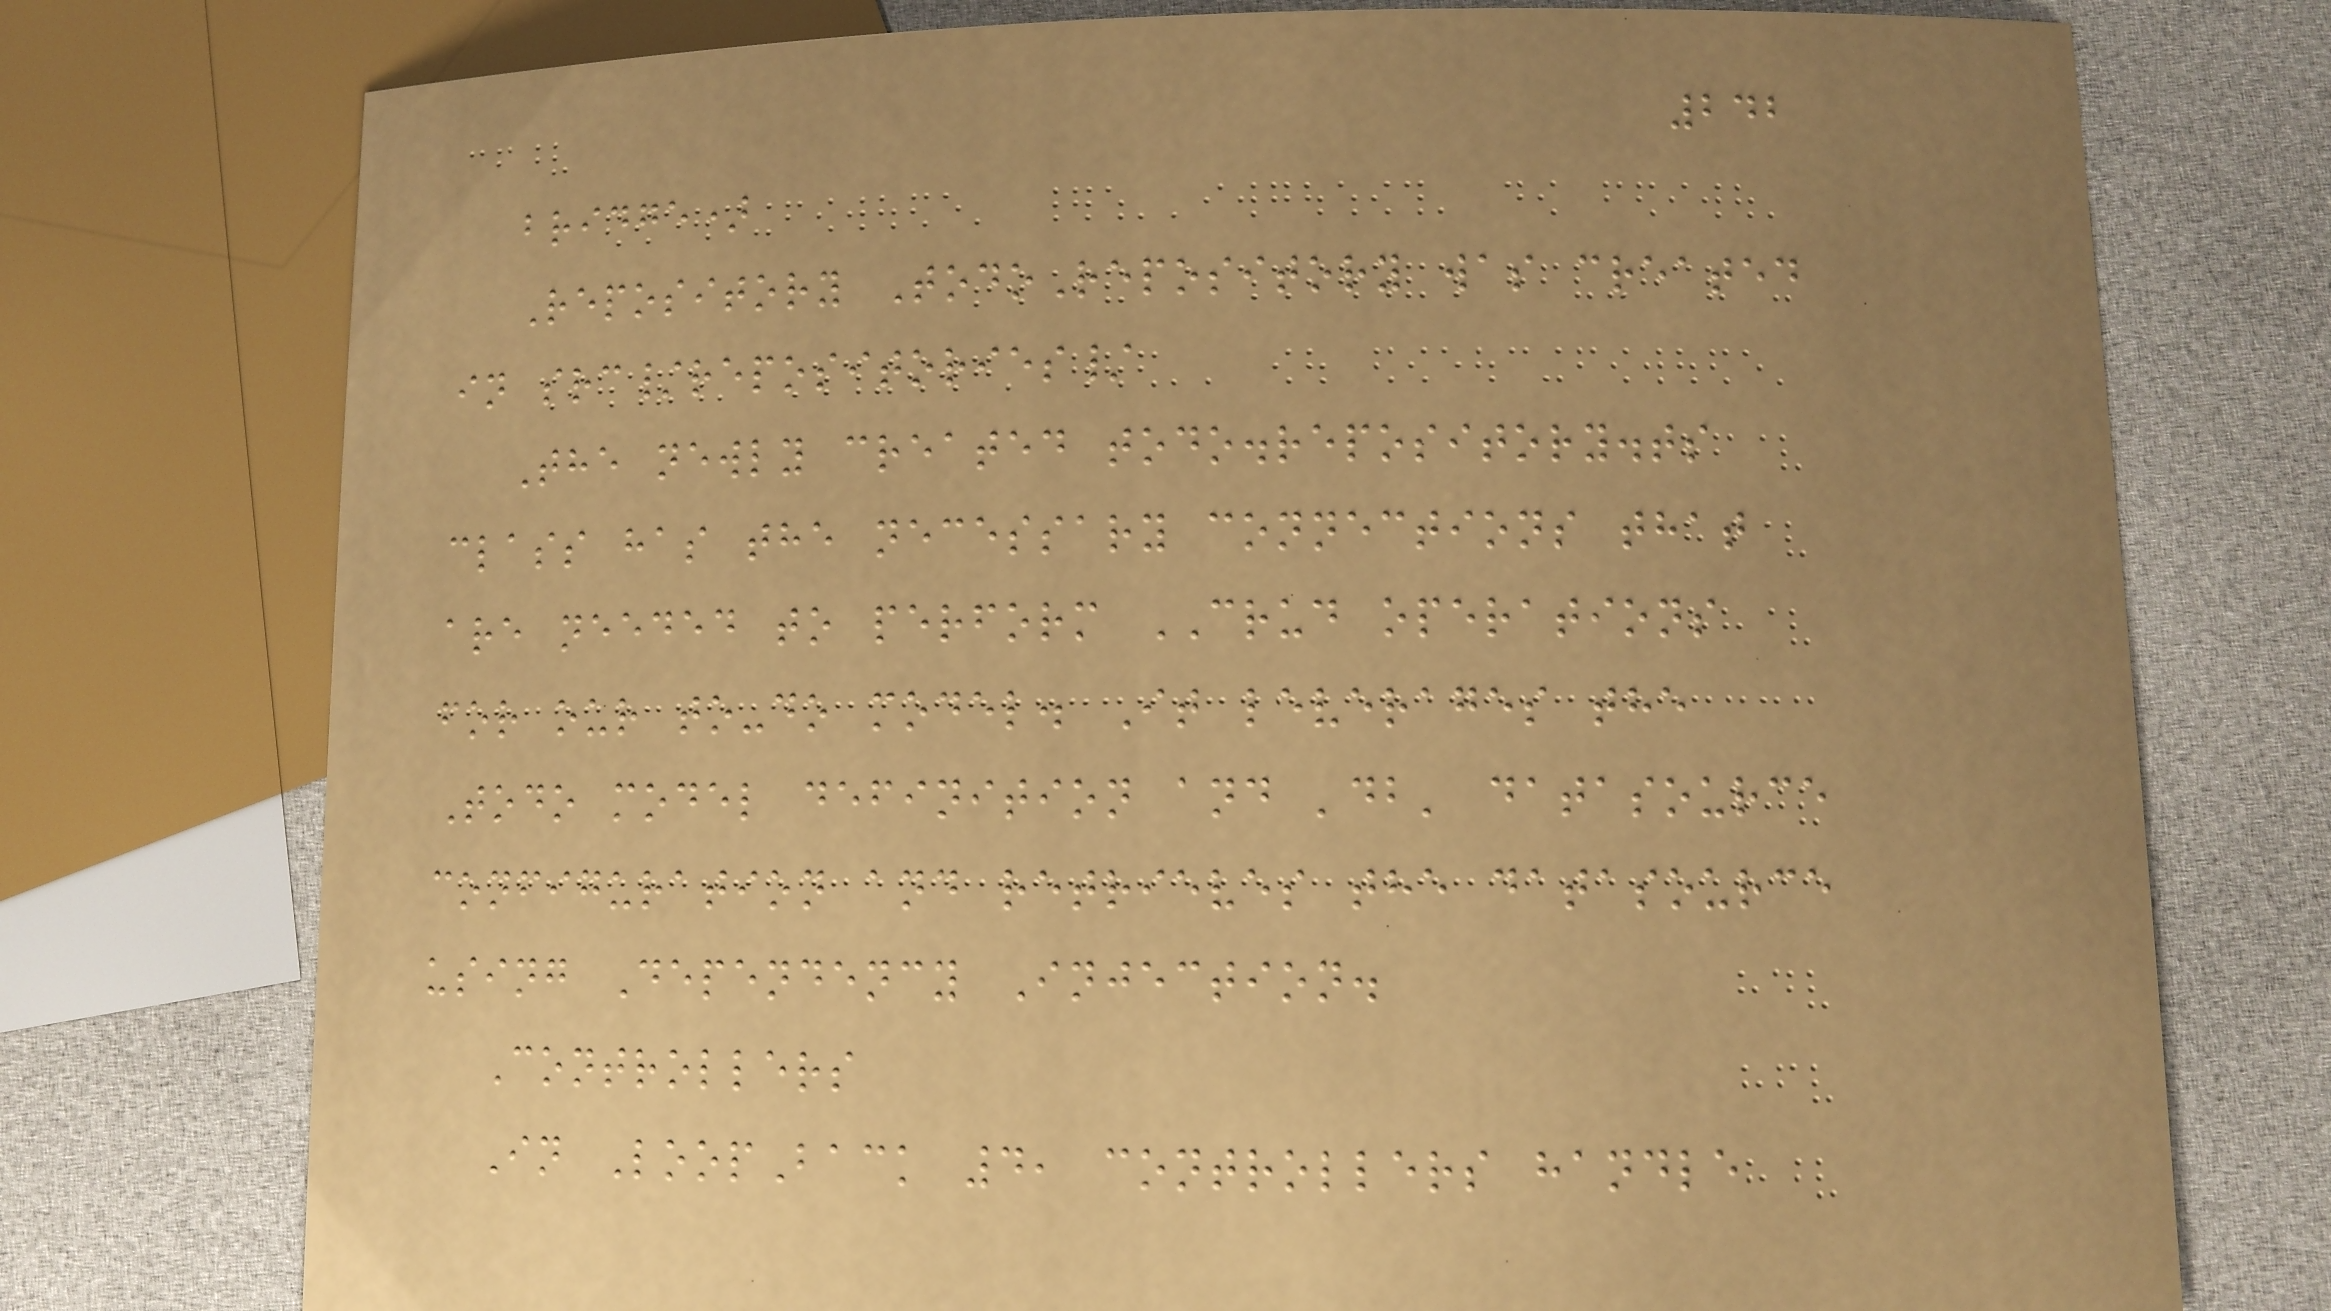242
bridge)
Repository TodoRepository was created
in src/repositories/
The newly created todo.repository.ts
class has the necessary connections that
are needed to perform CRUD operations
for our to-do model. It leverages the
Todo model definition and 'db' datasource
configuration and retrieves the datasource
using Dependency Injection.
Controllers
In LoopBack 4, controllers handle
